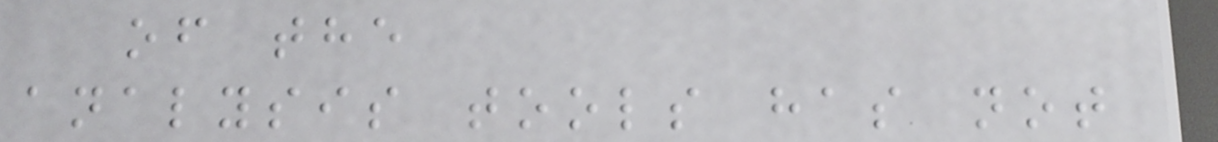of the
analysis tools has not
